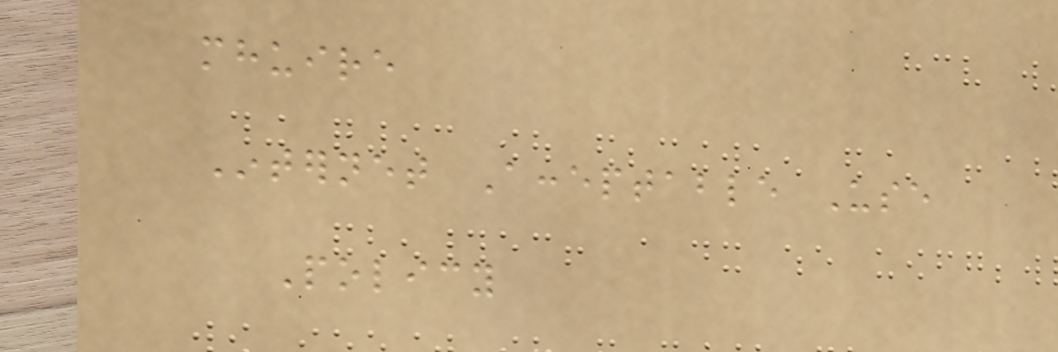mhuire
Internet Acceptable Use
Policy
